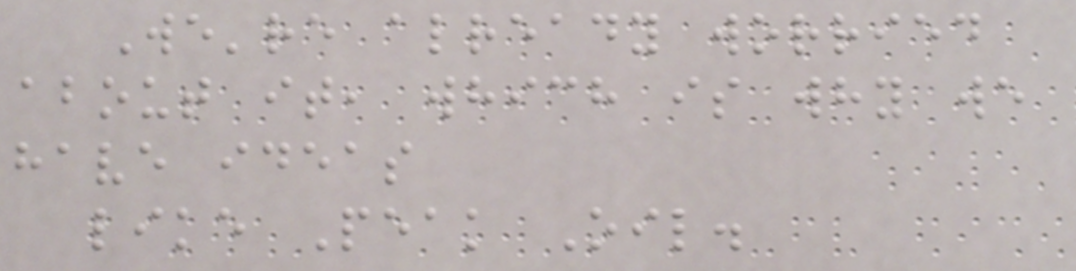We're already worried
about it, which is why we
have ideas
like Peak Oil.
